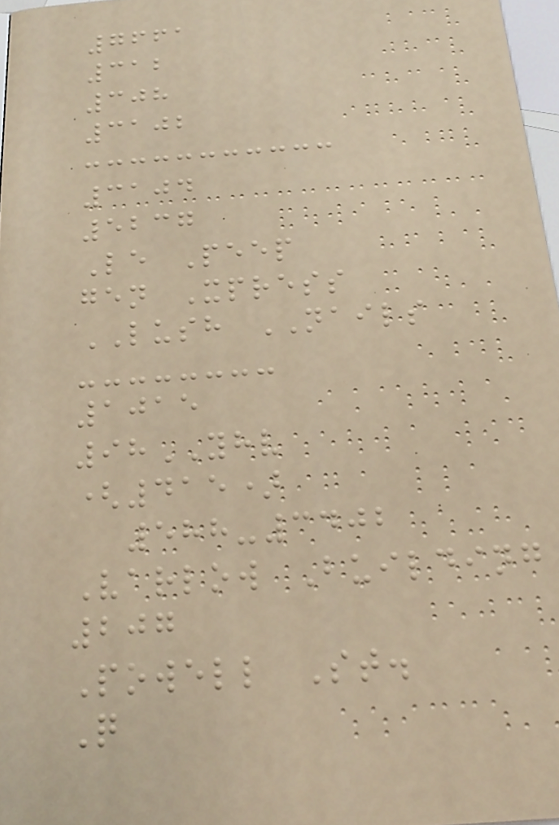7661
312
308
3102
3104
5237
Le Peep
gen Xpress
LUSH NAILS
1015
98YHV
(415)
588-3402
Varlow Building
207
Powell St.
Q
